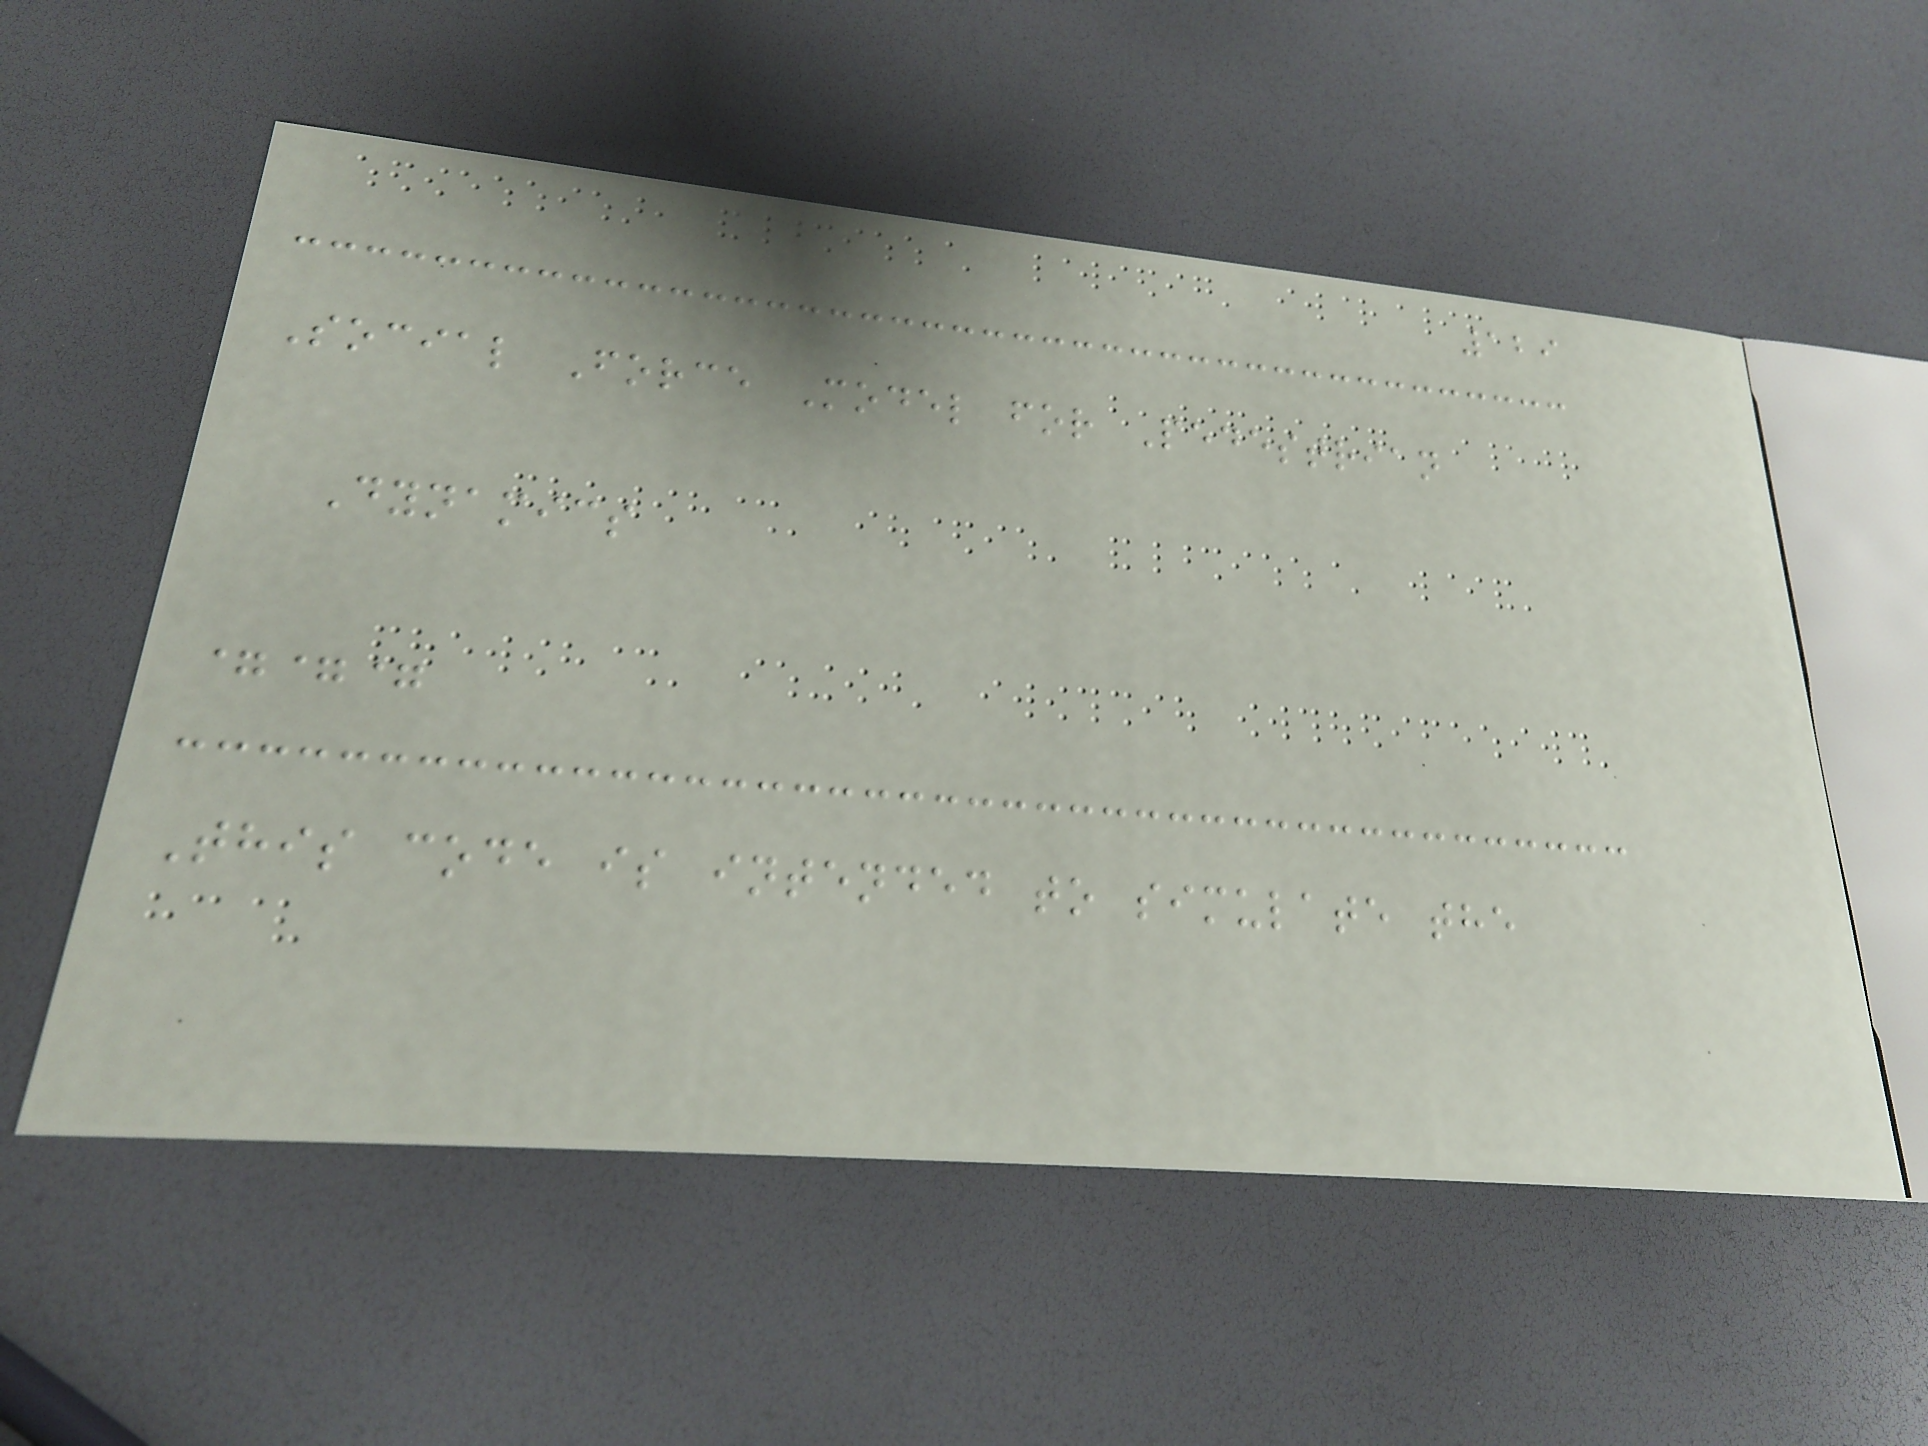129
Social Force Model for Pedestrian
Dynamics
===
This code is intended to simulate the
